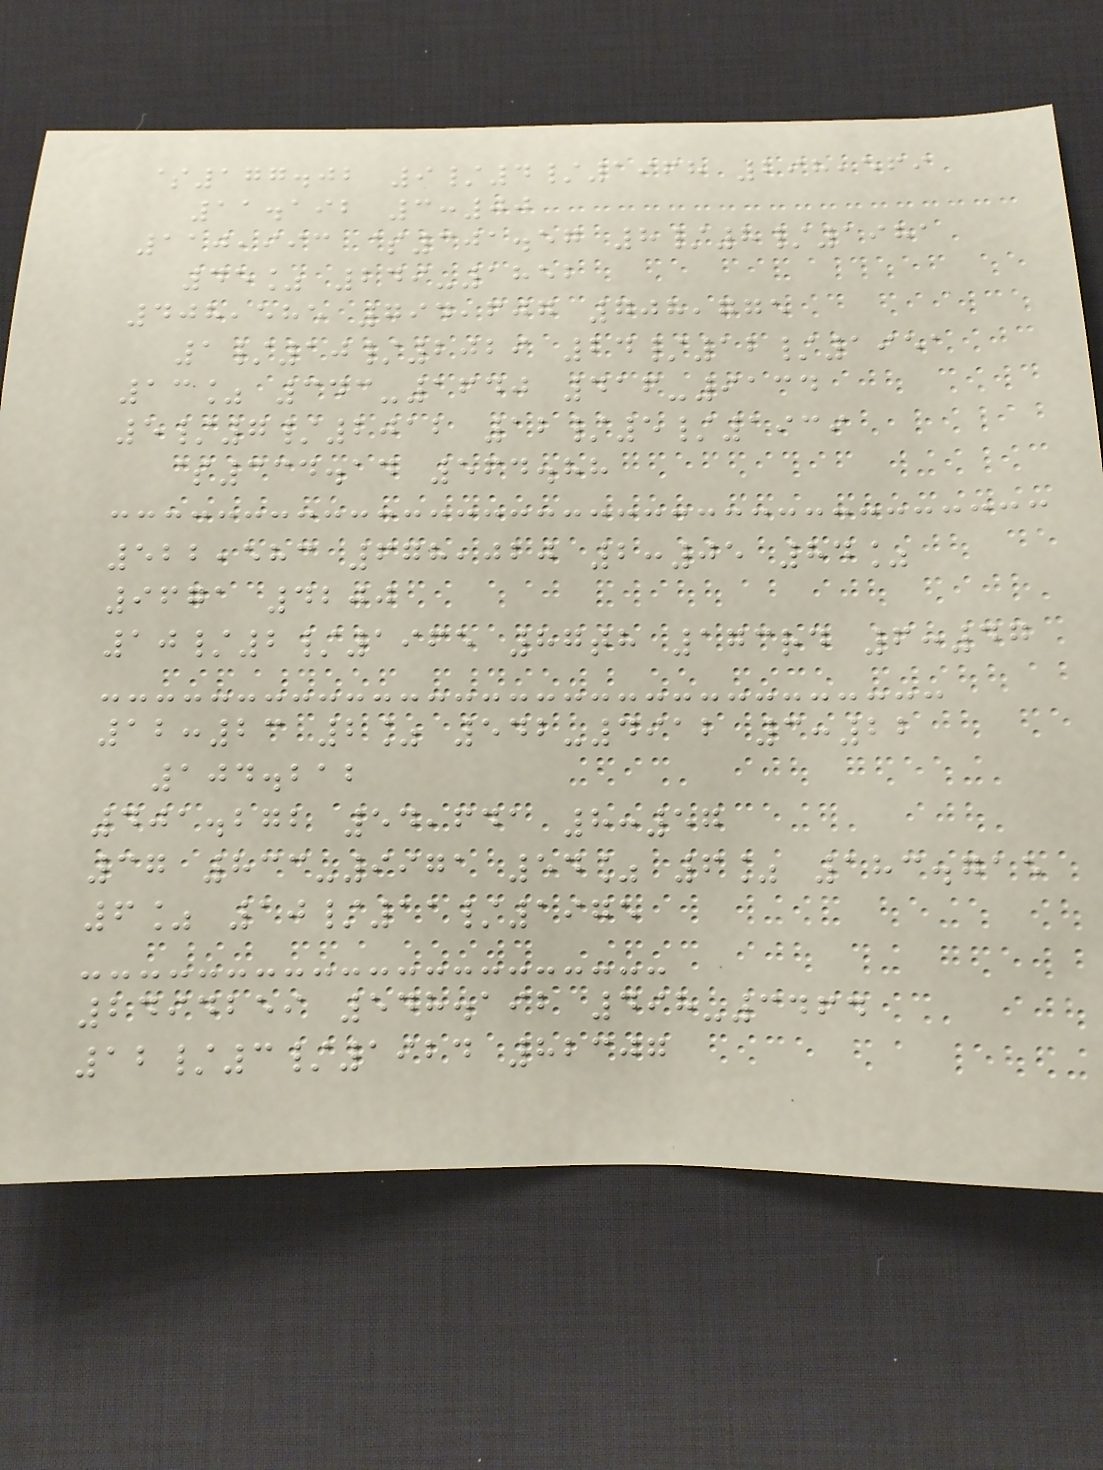$177.02 9/4/1968 298,569
11.192 3:00
110,993 $301.57 8/8/1981
45% 249-1852
408,585 794,607 708,775
1/10/2029 24/12/1951
13% 343-1640 416-9134
5/7/2012 12/5/1939
$334.14 564.88
522,583 678,020 2:05 84%
9671 4200
10/2/1965 87th 173rd 6:47
12:23 2% 542-4912 3:22
104.212
401.272 54,641 8:57
37 833-9971 54% 6% 183.715
6% 10/11/1975
2494259 548.192 498-3464
12/3/1924 82307
